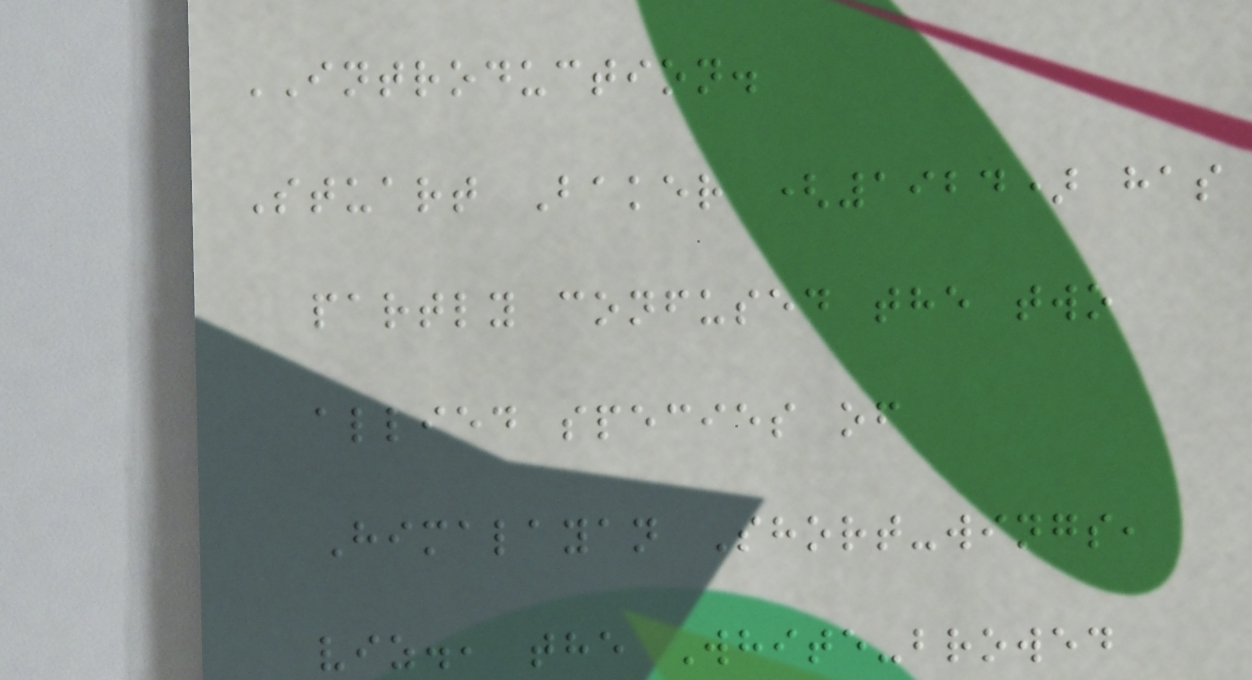INTRODUCTION.
Stuart Baker (1924) has
partly confused the two
allied species of
Himalayan Short-wings,
viz., the White-browed
